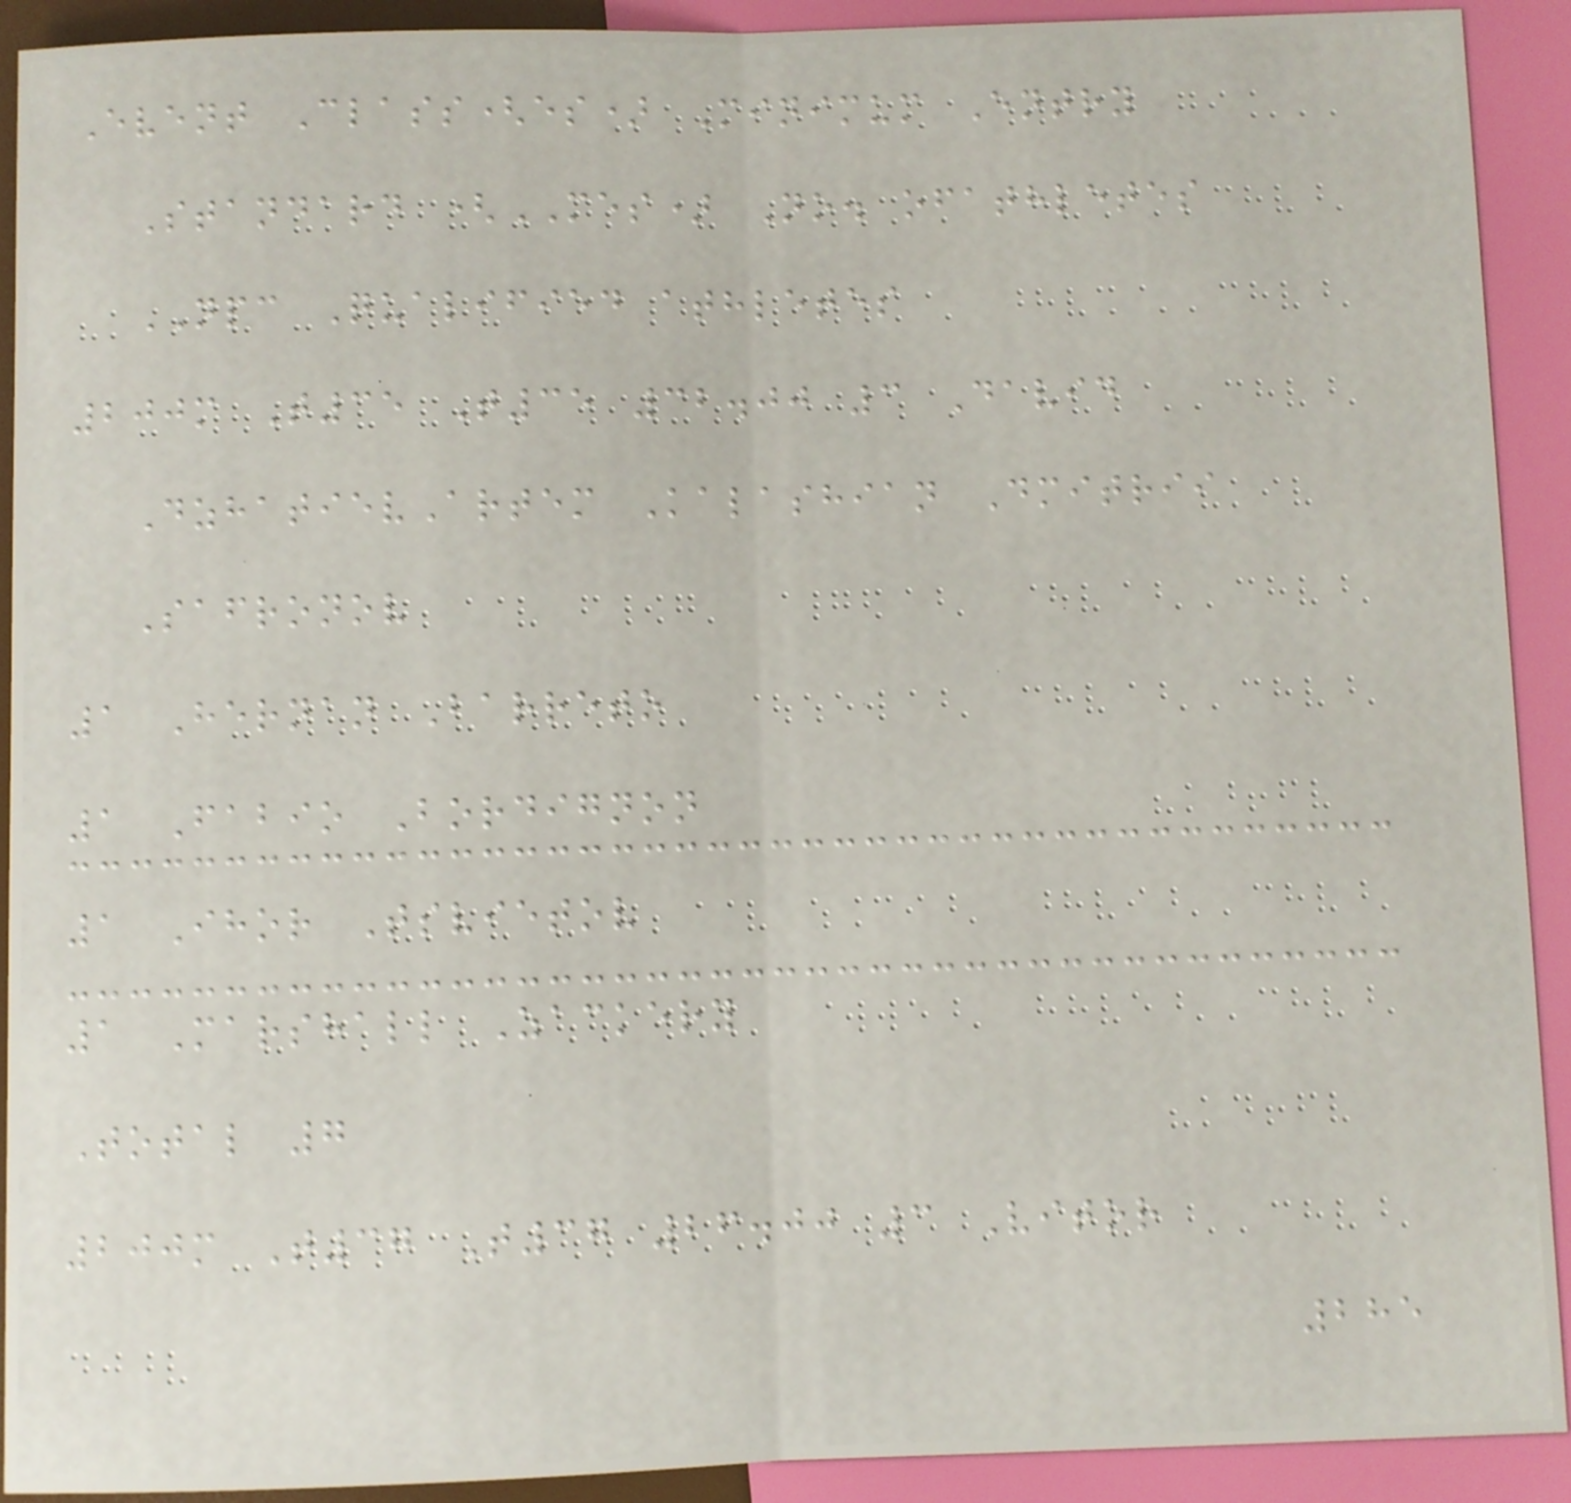Event Class(es) Minimum Entry
Standard (MES) No. ofathletes
NPC Qualified athletes
200m T35 T35 32.00 3 David
DzhatievArtem Kalashian Dmitrii
Safronov
1 Hernan Barreto
1 Fabio Bordignon
1 Ihor Tsvietov
1 Marshall Zackery
Total 7
200m T37 T37 26.00 3 Vitor
285
